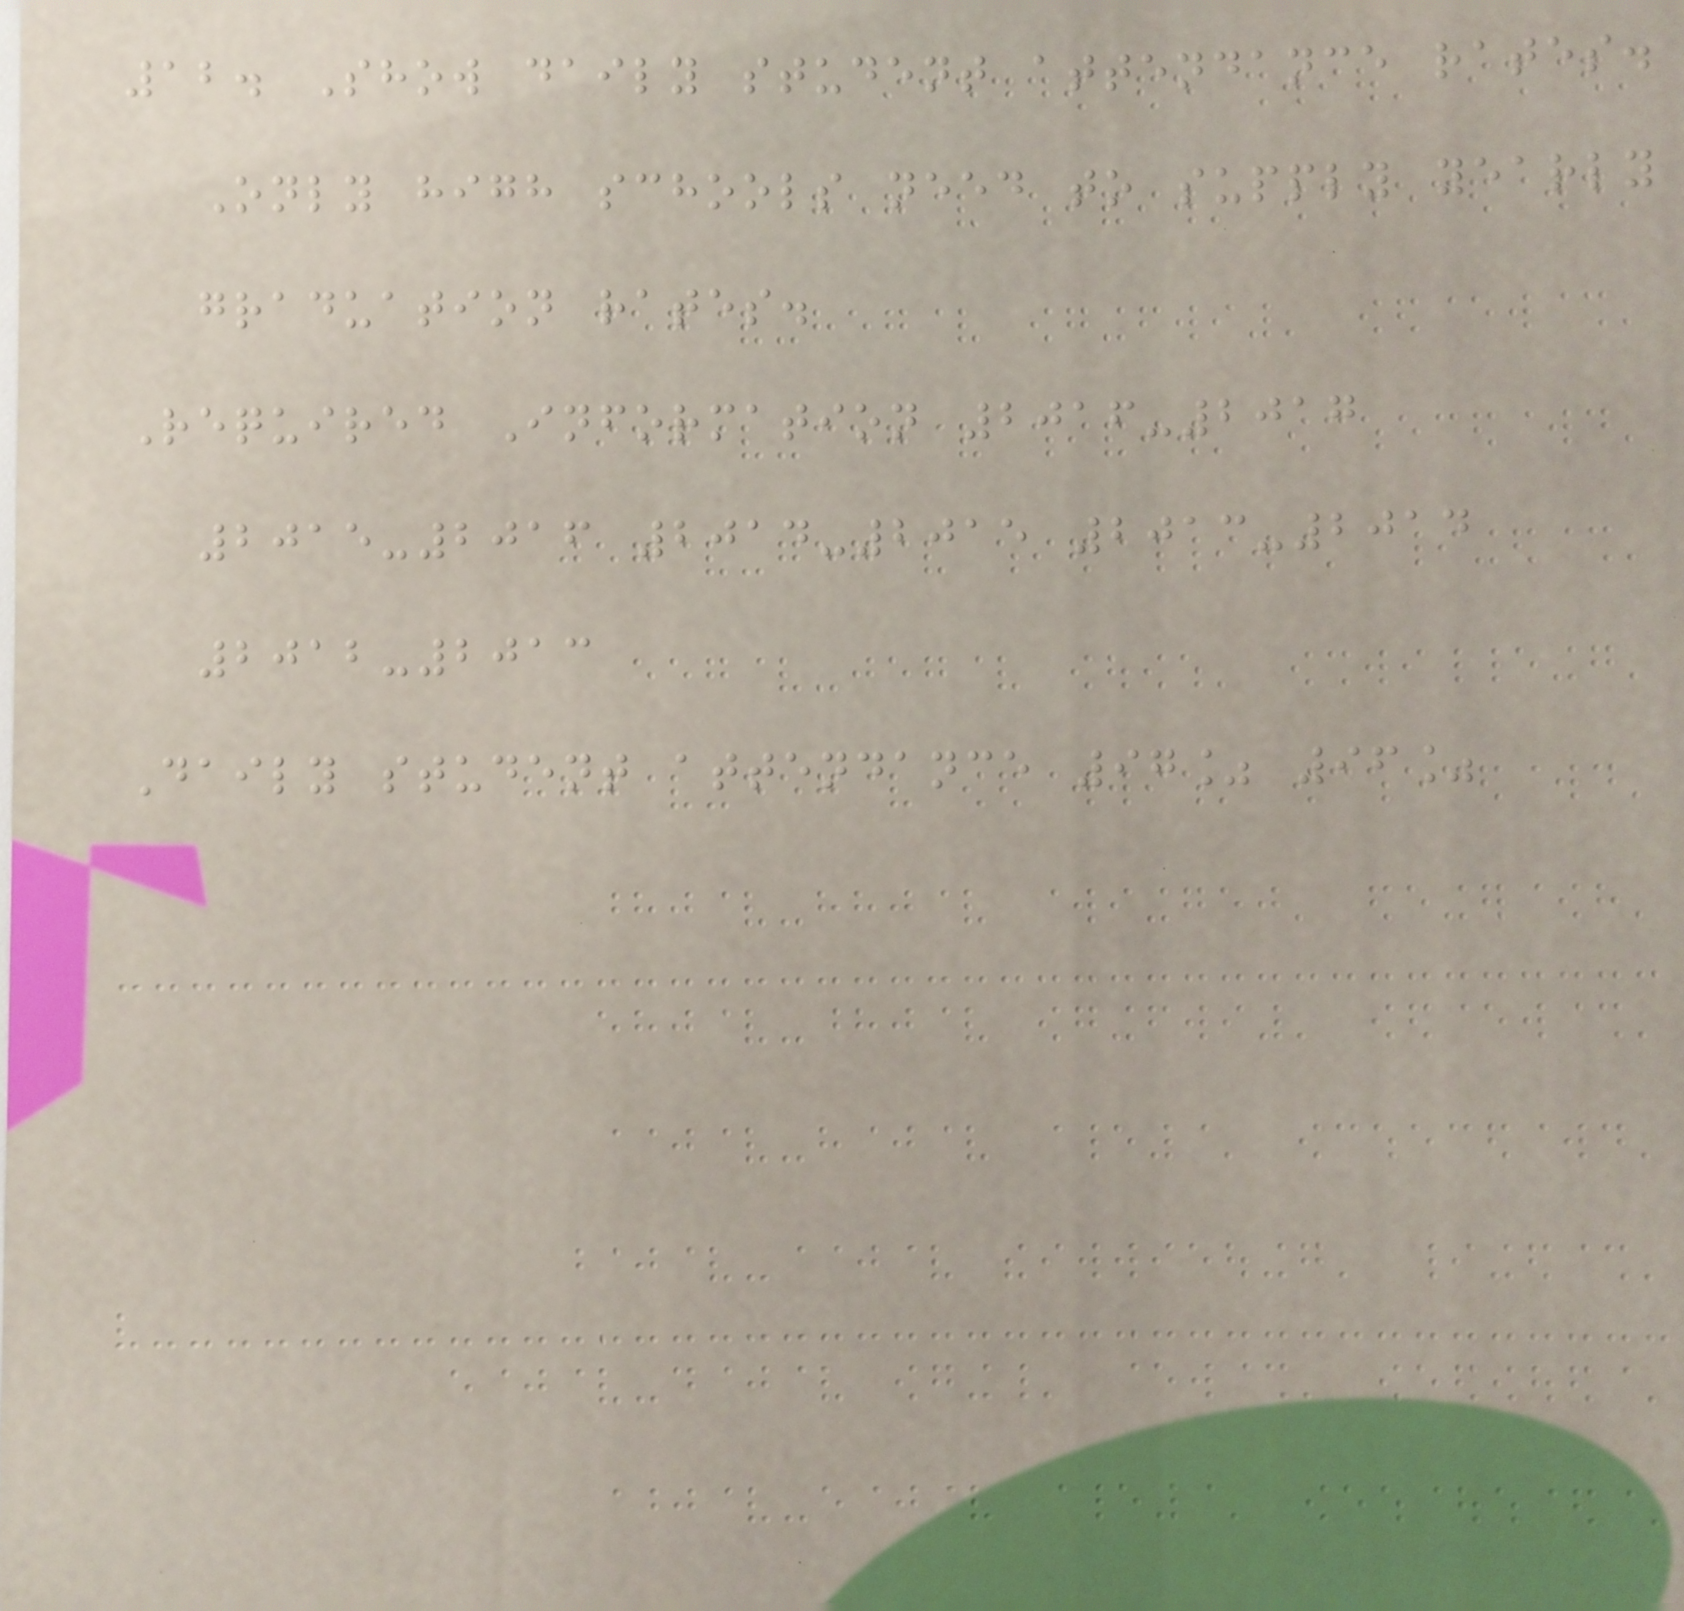12. Show daily student attendance rates.
Only high schools need to supply yearly
graduation rates.
Required Information 2016-2017
2015-2016 2014-2015 2013-2014
2012-2013
Daily student attendance 97% 96%
